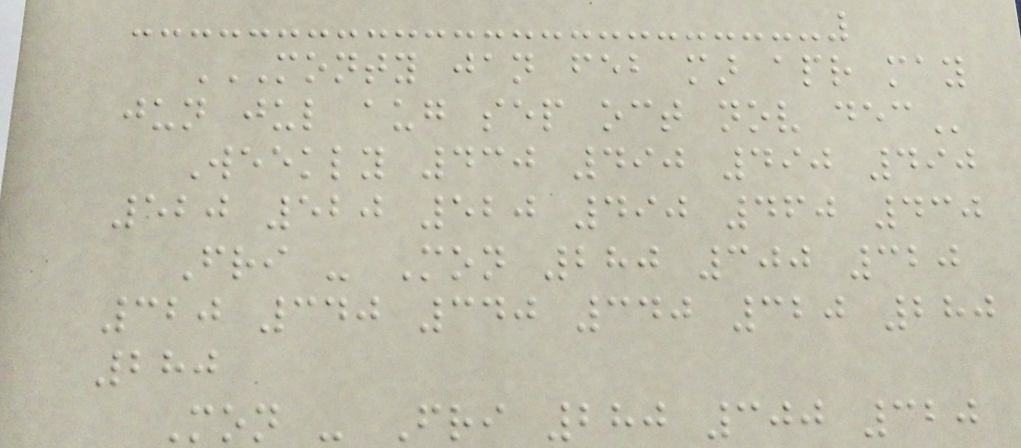MONTY JAN FEB MAR APR MAY
JUN JUL AUG SEP OCT NOV DEC
Weekly 430 490 490 490
520 520 520 490 460 430
Fri - Mon 280 300 320
320 340 340 340 320 280
280
Mon - Fri 280 300 320
